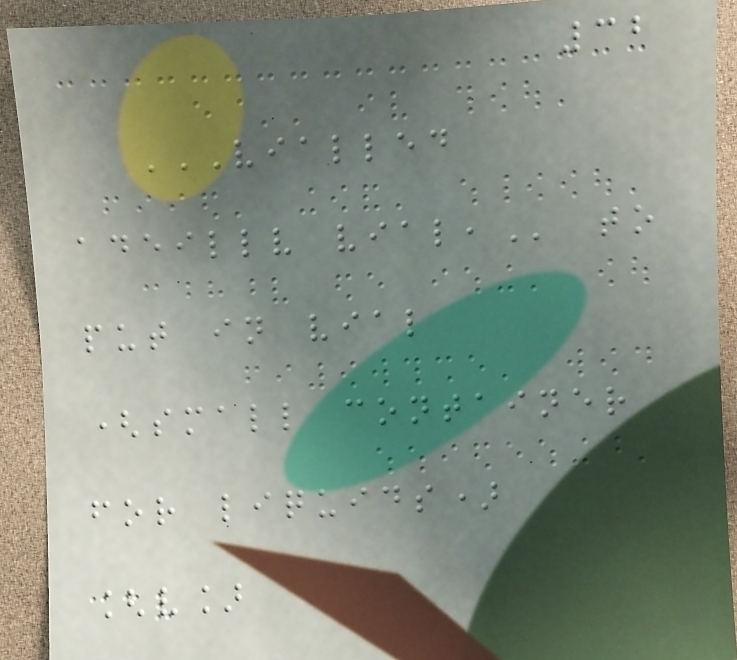32
VIALLED
ADEILLV VIAL, to
put in vial
(small container
for liquids)
[v]
